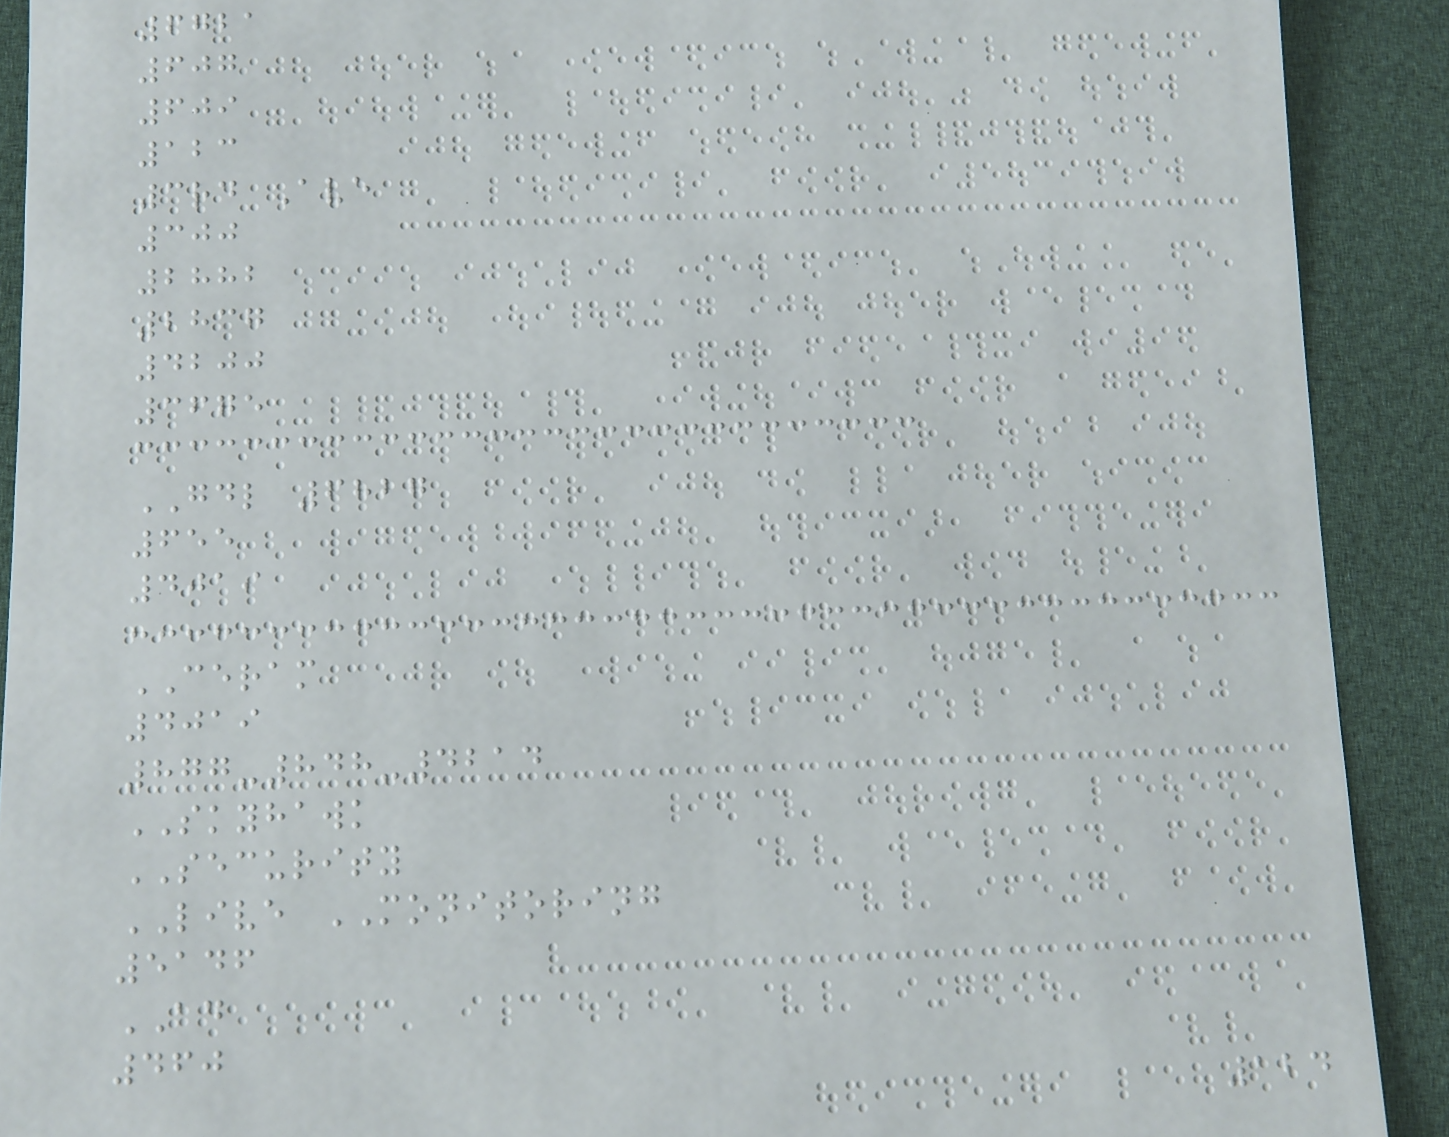6721
607
609
123
3rd Ave
300
2882
2837
4200
3675
GDL 6827
655
4019
CERAM
4019
877-848-4214
SKYHAWK
SECURITY
LIVE MONITORING
5146
AD
460
124
